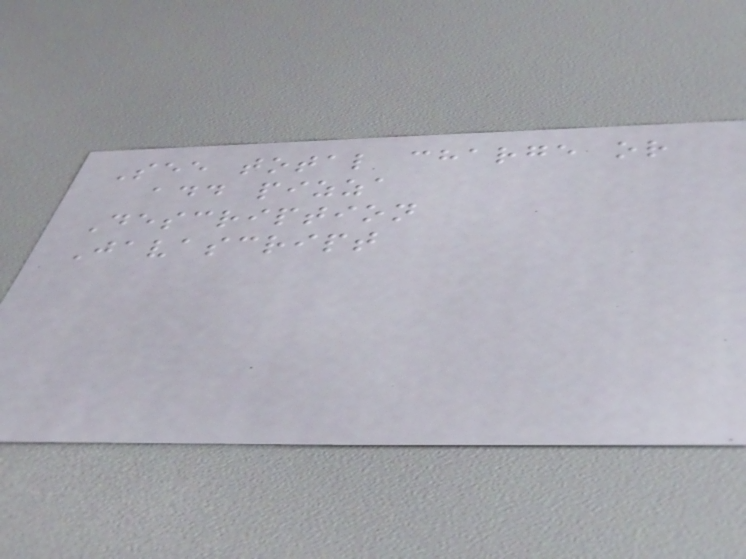See total charge or
add pizza
Description
Javascript
